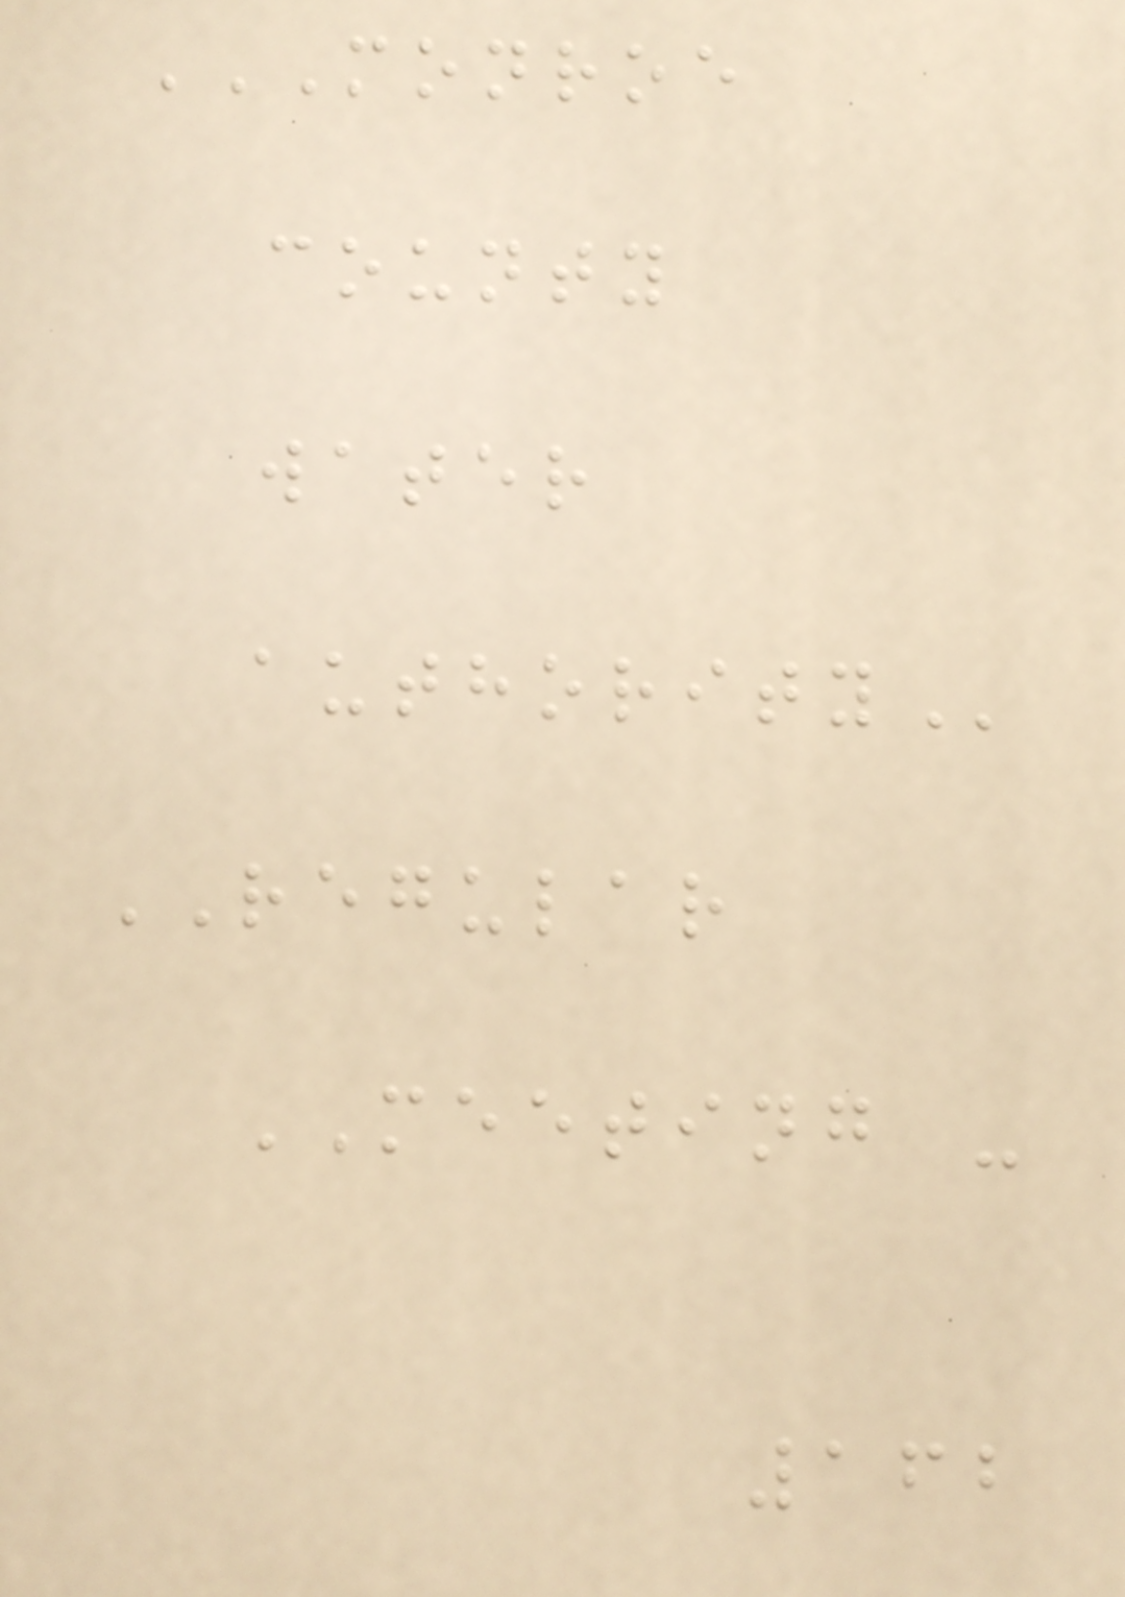MONROE
COUNTY
WATER
AUTHORITY
REGULAR
MEETING -
162
